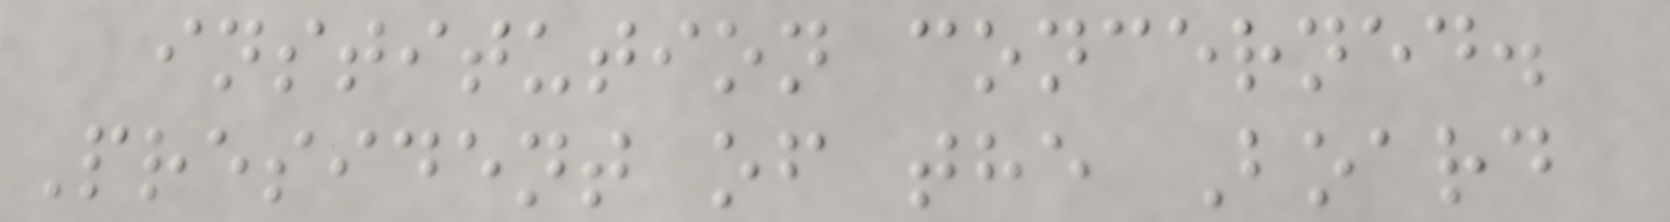institution concerned.
President of the Board
